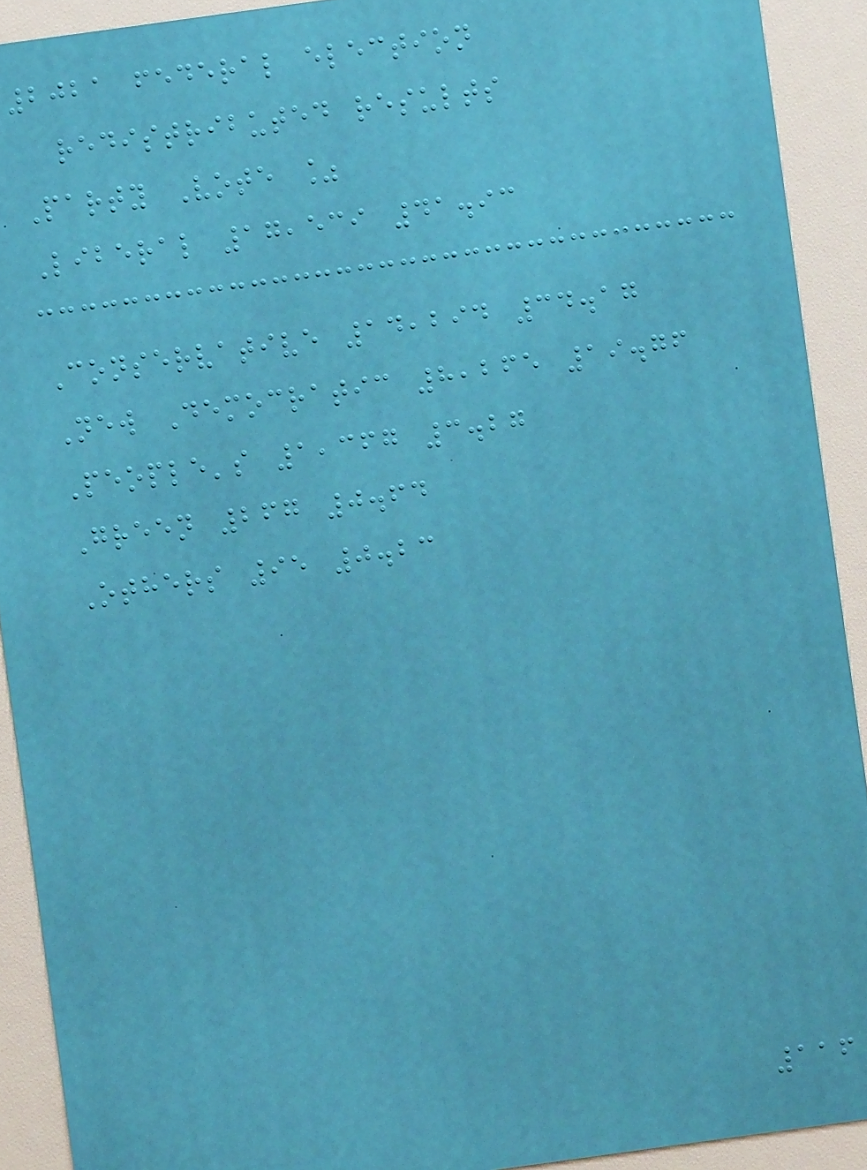2021 federal election
redistributed results
Party Vote %
Liberal 17,539 41.93
Conservative 14,294 34.17
New Democratic 8,265 19.76
People's 1,367 3.27
Green 267 0.64
Others 95 0.23
116
